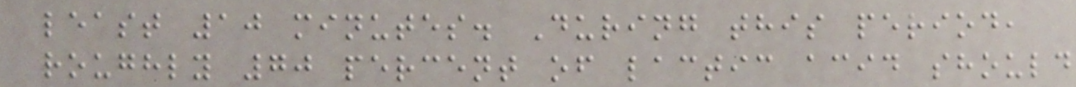least 10 minutes. During this period,
roughly 70 percent of lactic acid should
